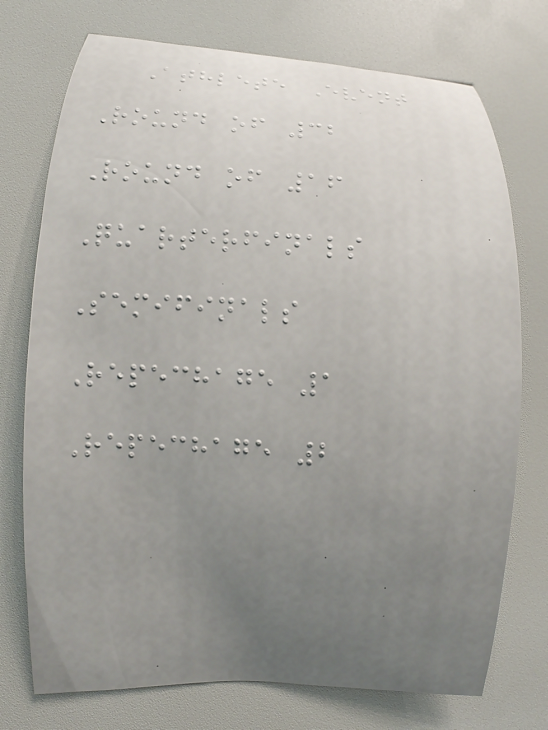Athlete Event
Round of 32
Round of 16
Quarterfinals
Semifinals
Repechage 1
Repechage 2
